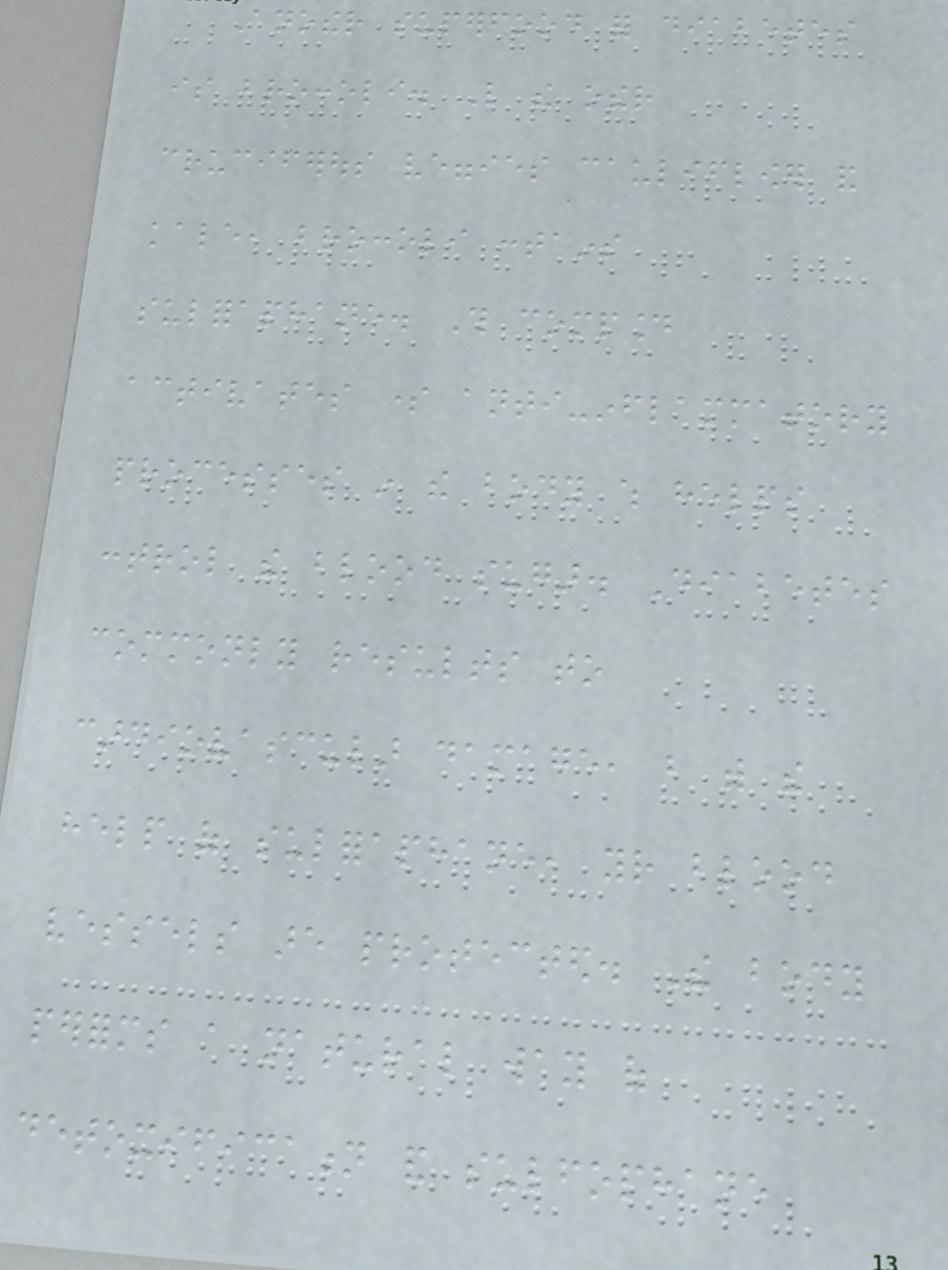Another superfood for diabetes
is broccoli. Like the other
cruciferous veggies cauliflower and
kale, broccoli contains
sulforaphane. This compound
activates some anti-inflammatory
processes in the body which helps
control the blood sugar. Diabetes
commonly results to
cardiovascular damage, but with the
help of sulforaphane, your blood
vessels are protected. The body
performs a natural way of
detoxification and sulfophane
